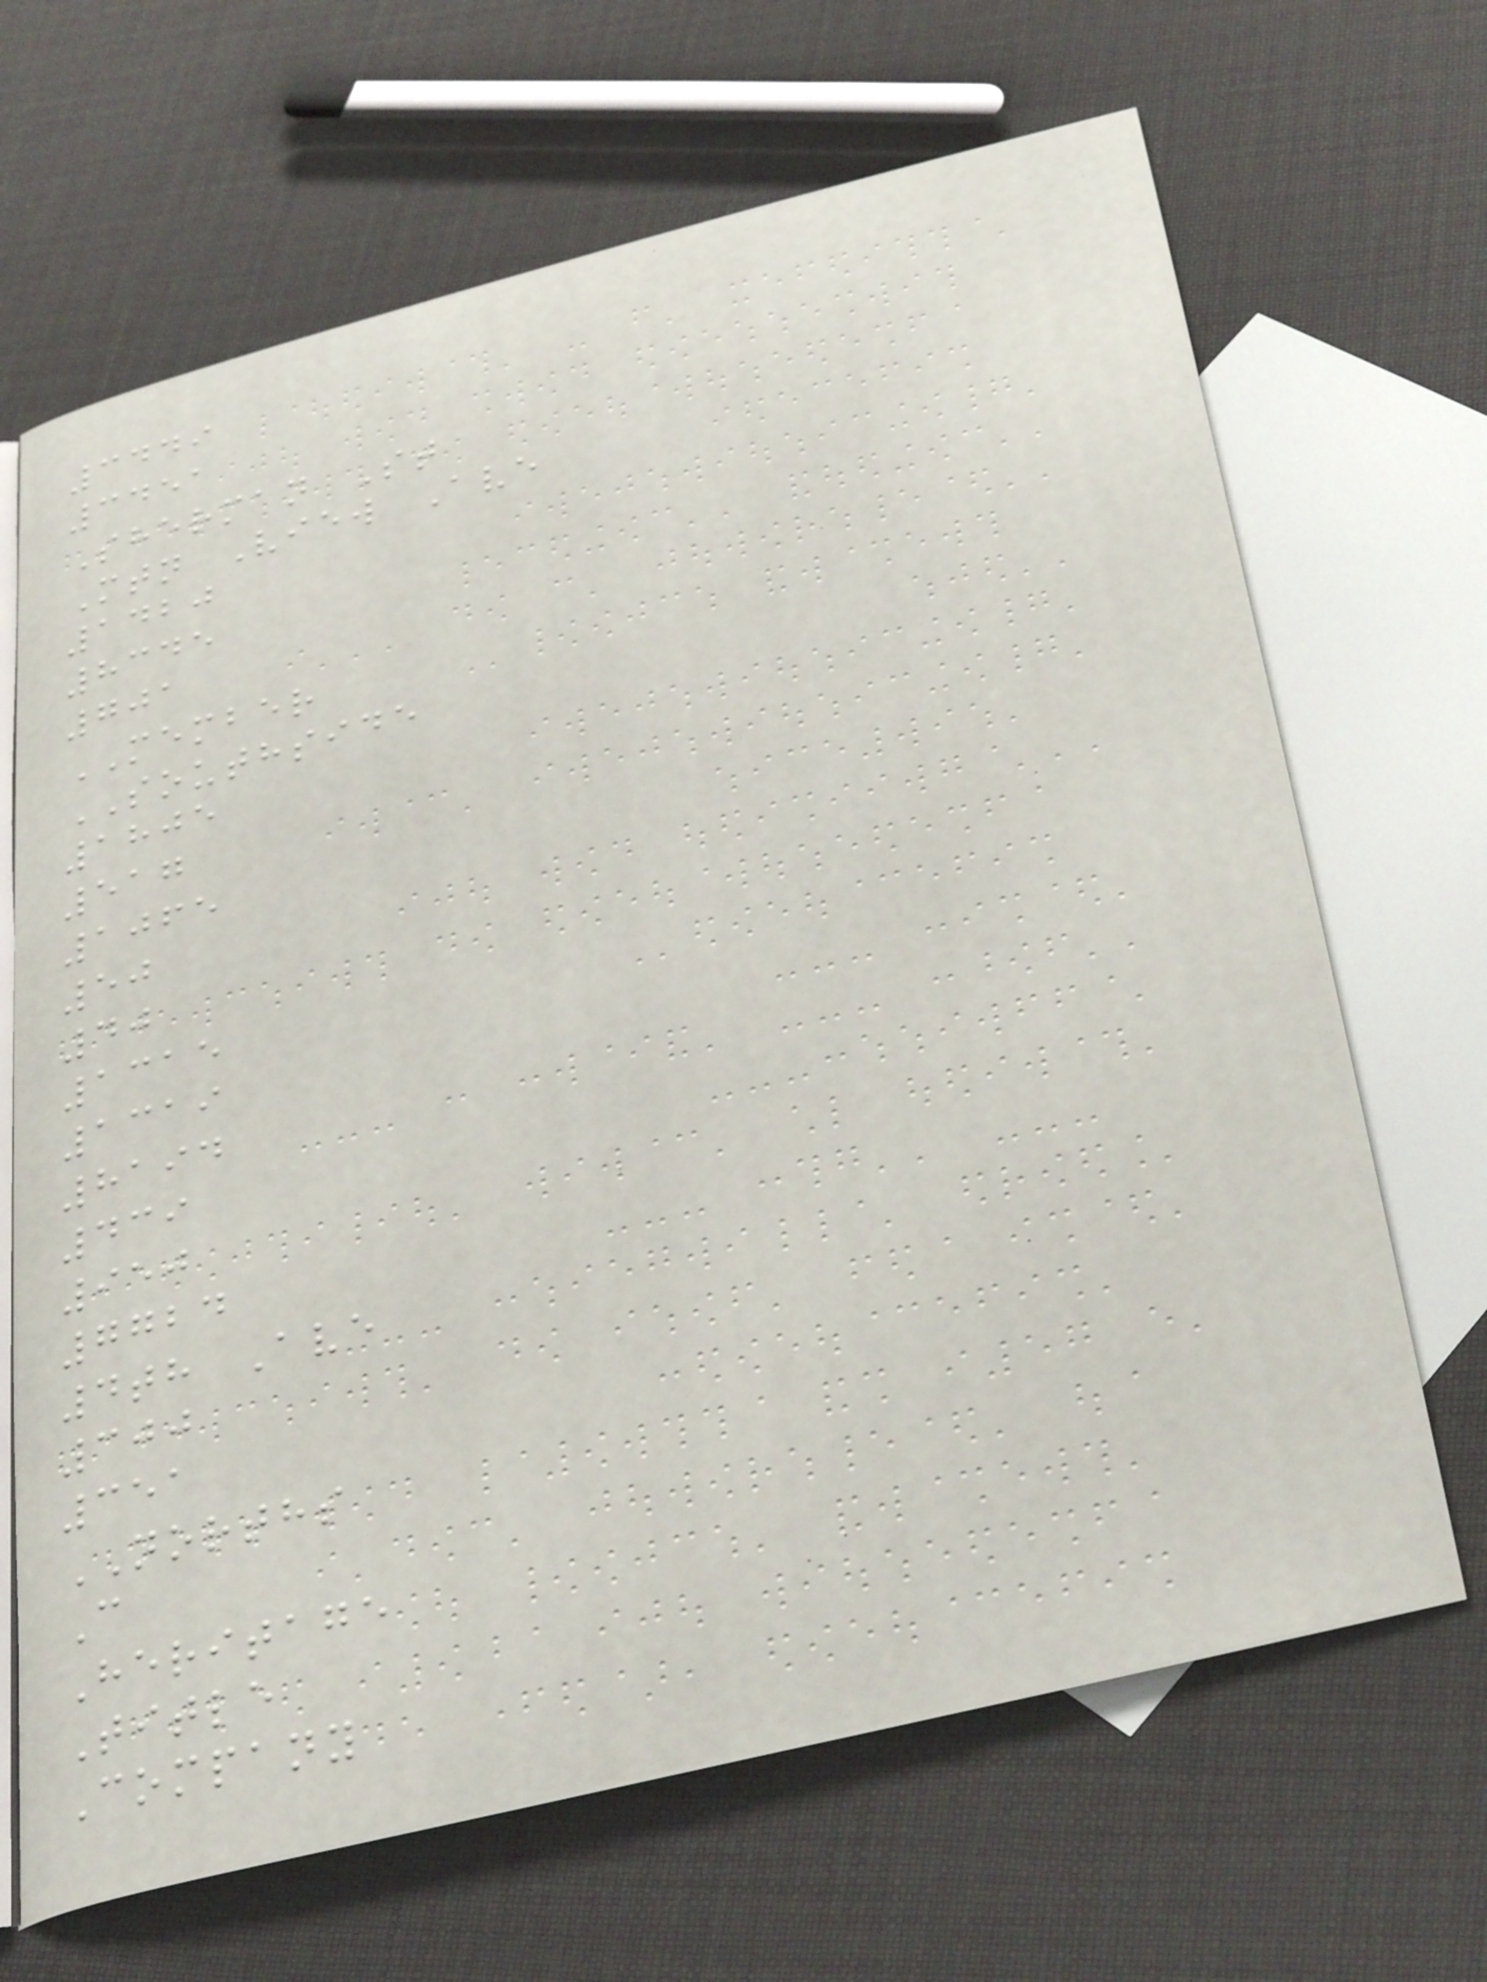3449
3451
Sherman St
Mtn View Ave
1420
8345
701
MEMBER
SOUTHSIDE
1805
517
1065
50
40
1315
1319
8194
439
950
7724
4th Ave
300
351
NORTHS
C
Heritage
Title
Company
